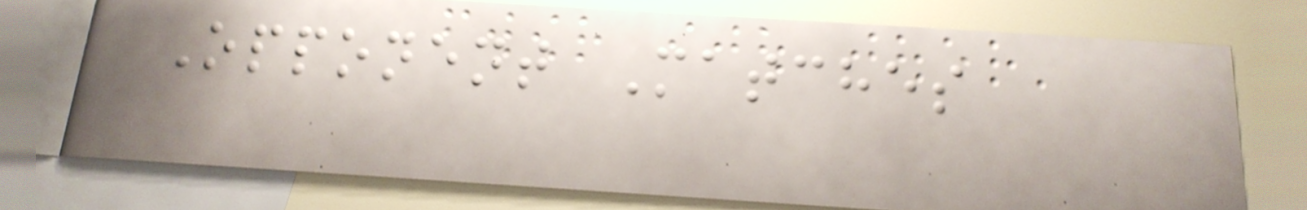Opponent Matches
